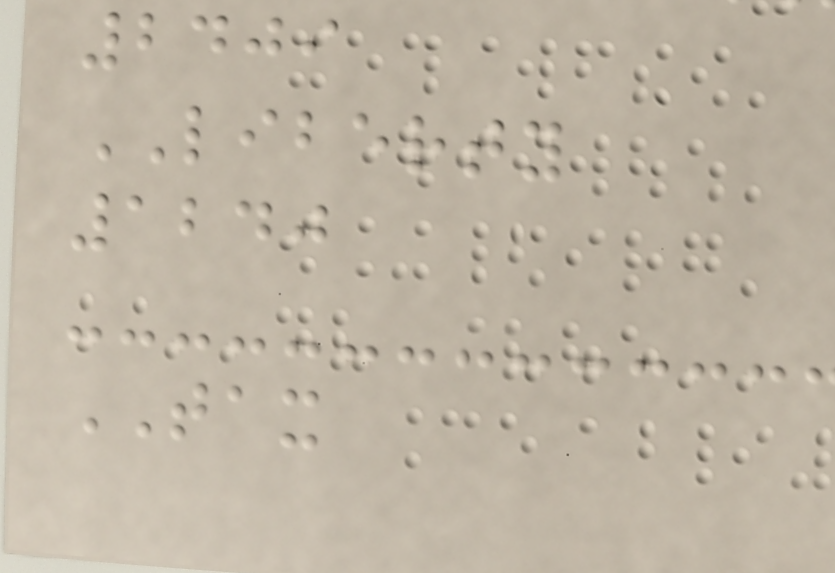2409
LIBERTY
1240
TAX
